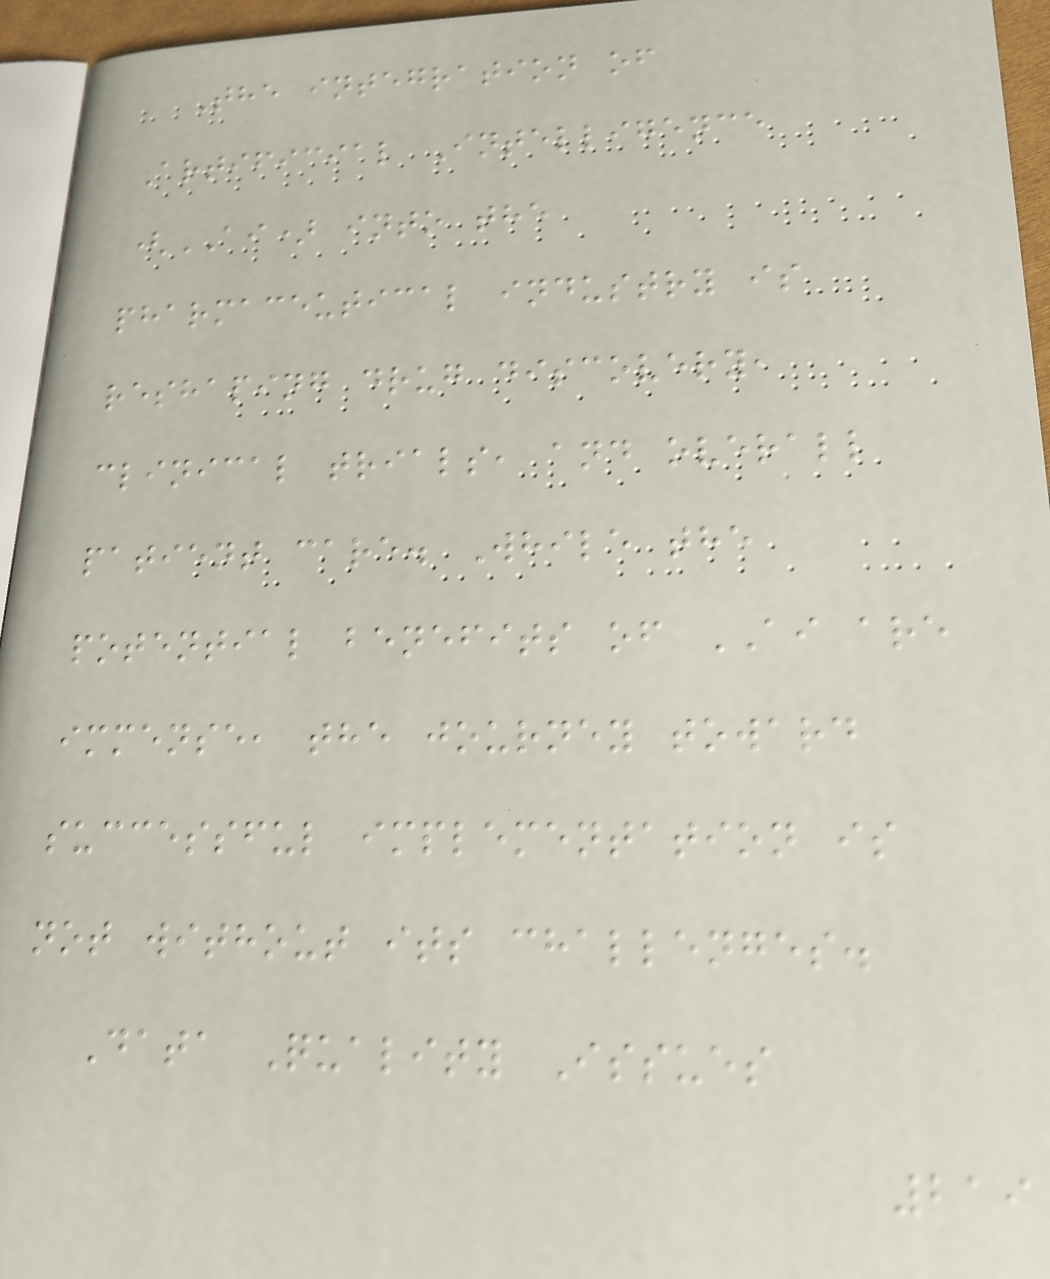The integration of
Artificial Intelligence
(AI) into the
pharmaceutical industry is
reshaping drug discovery,
clinical trials, and overall
patient care. While the
potential benefits of AI are
immense, the journey toward
successful implementation is
not without its challenges.
Data Quality Issues
219
